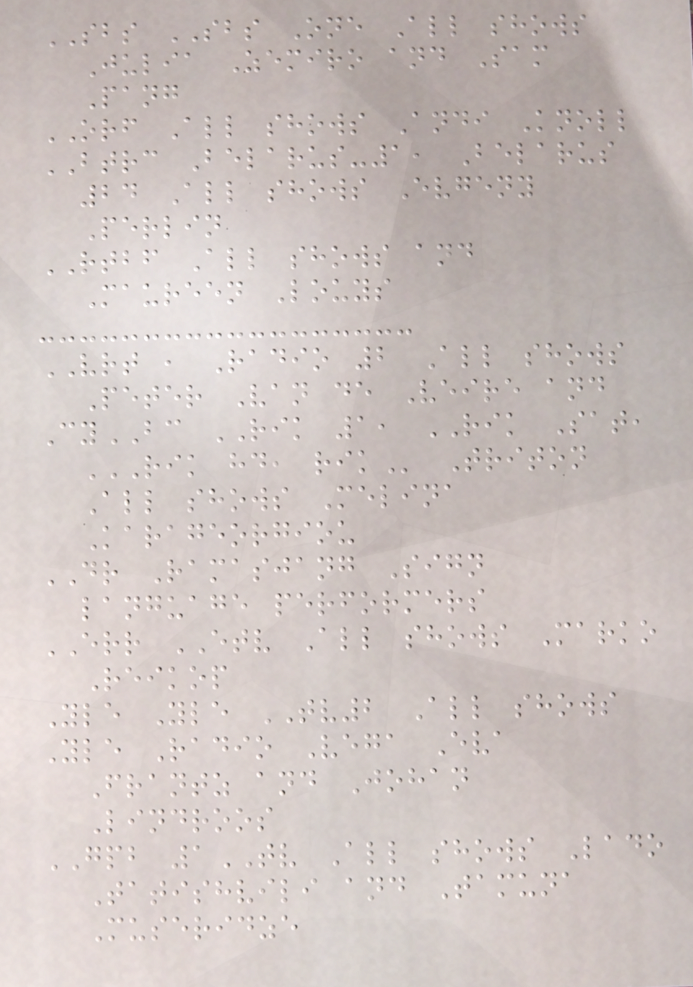SBS SBS One All shows
Julia Zemiro and Sam
Pang
ORF All shows Andi Knoll
BTRC Belarus-1, Belarus
24 All shows Evgeny
Perlin
RTBF All shows and
Maureen Louys
VRT , Radio 2 All shows
Peter Van de Veire and
CyBC RIK 1, RIK Sat,
RIK HD, RIK Triton
All shows Melina
Karageorgiou
DR Ramasjang Sign
language performers
ERR ETV All shows Marko
Reikop
Yle Yle TV2 All shows
Yle Radio Vega Eva
Frantz and Johan
Lindroos
GPB 1TV All shows Lado
Tatishvili and Tamuna
Museridze
